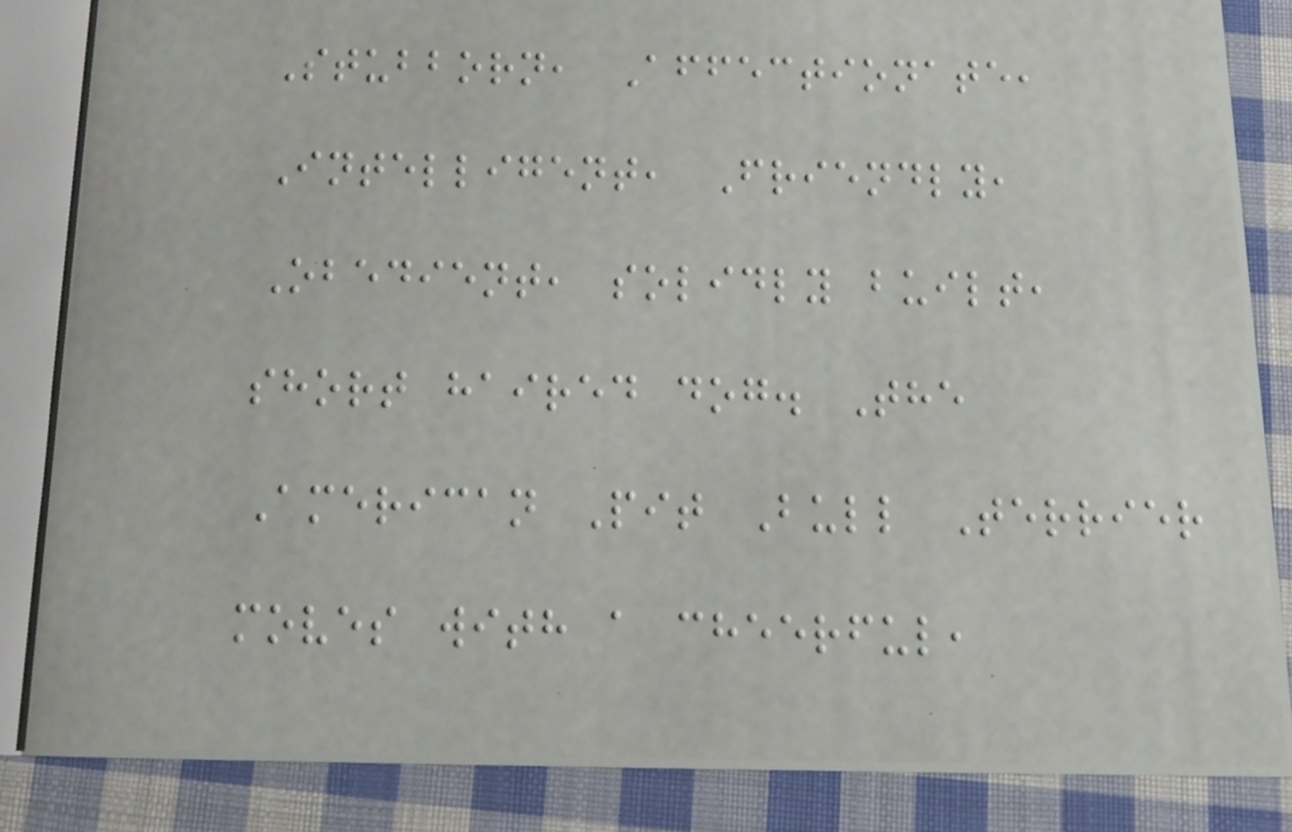Stubborn, Affectionate,
Intelligent, Friendly,
Obedient, solidly built,
short haired dog. The
American Pit Bull Terrier
moves with a cheerful,
